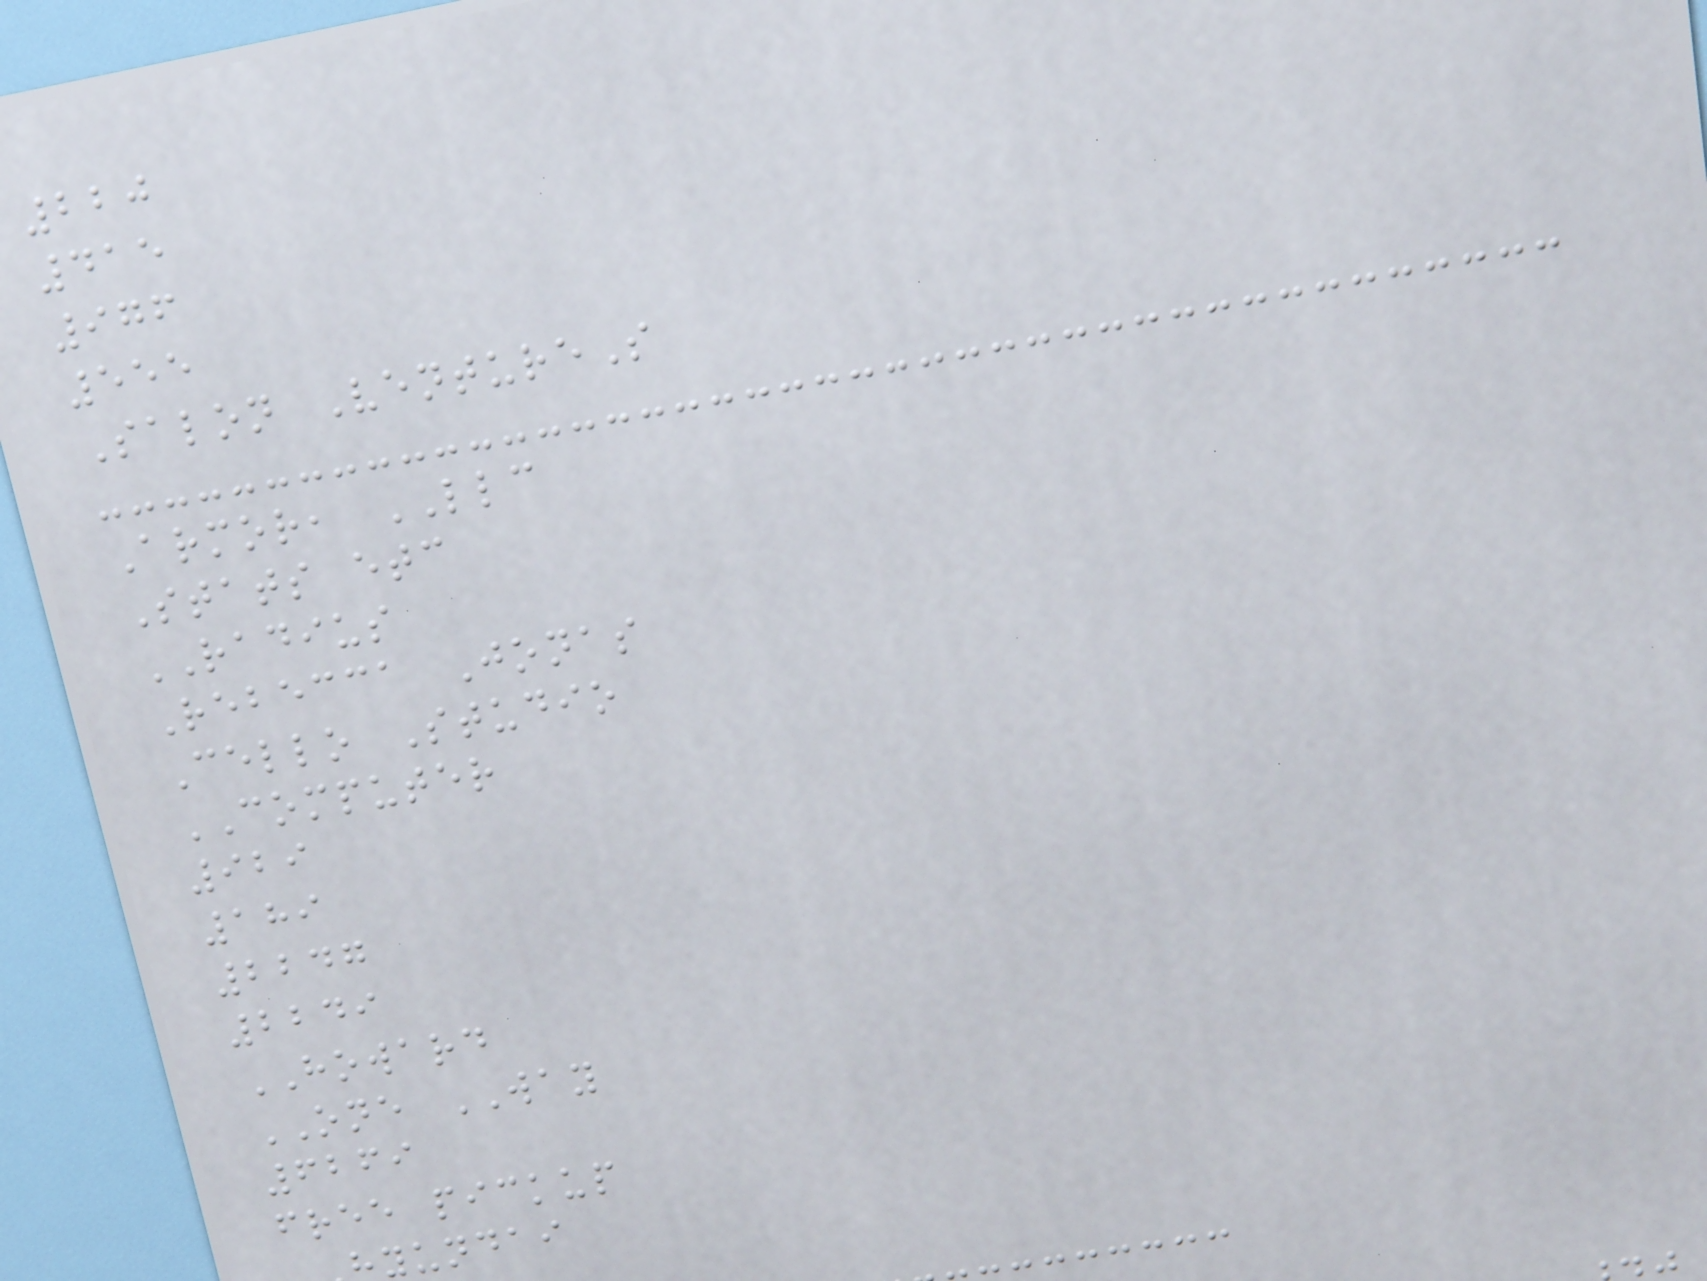220
415
976
555
Salon VentureS
Armor, LLC
Stats etc
RADIUS
Rebecca Jonas
Cello Studio
COMPUTER
929
189
2247
2249
HOWARD
ONE WAY
6269
free pickup
yundai
